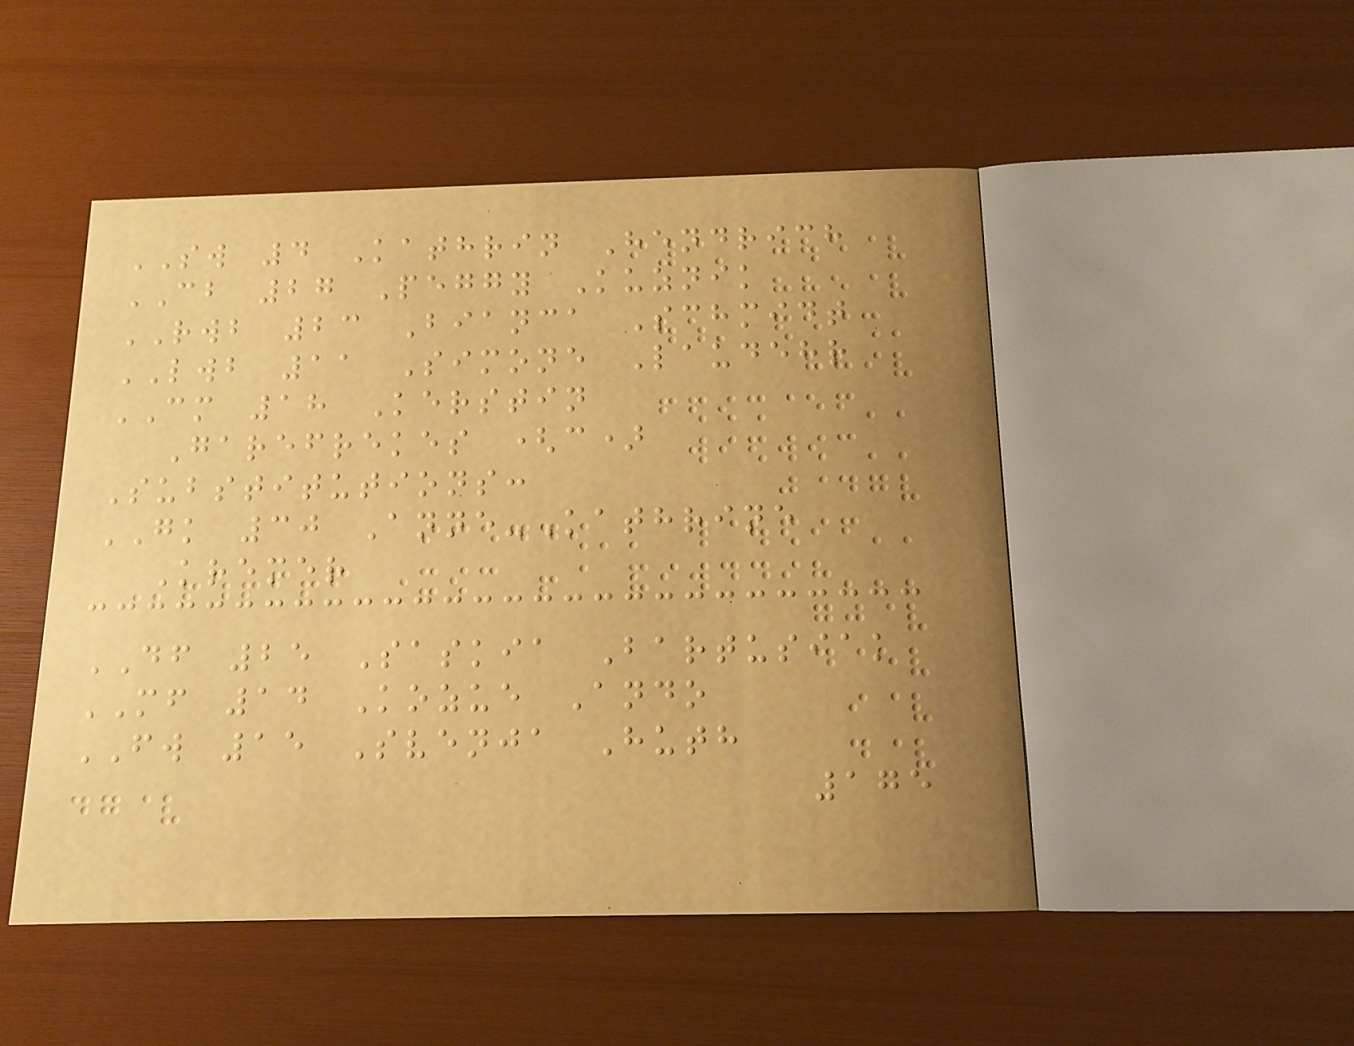SW 4 Kathrin Hendrich
CB 27 Peggy Kuznik
RWB 23 Bianca Schmidt
LWB 11 Simone Laudehr
CM 18 Kerstin
Garefrekes (c)
Substitutions:
GK 30 Anne-Kathrine
Kremer
DF 25 Saskia Bartusiak
MF 14 Kozue Ando
FW 15 Svenja Huth
175
